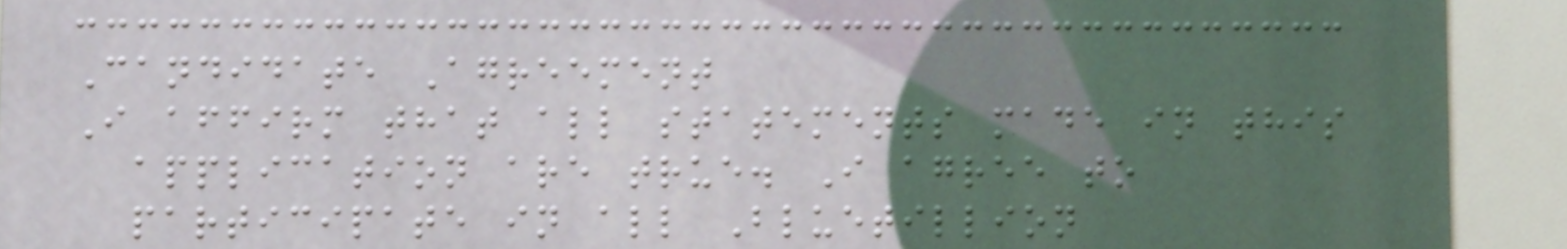Candidate Agreement
I affirm that all statements made in this
application are true. I agree to
participate in all Bluetillion
